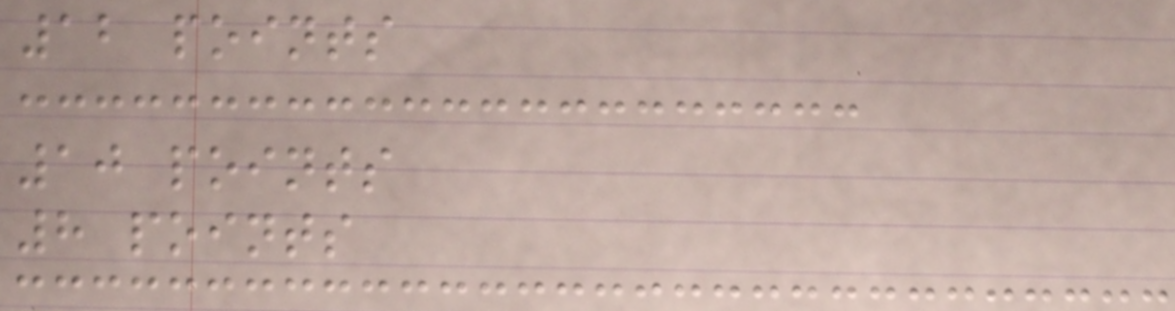12 points
10 points
8 points
